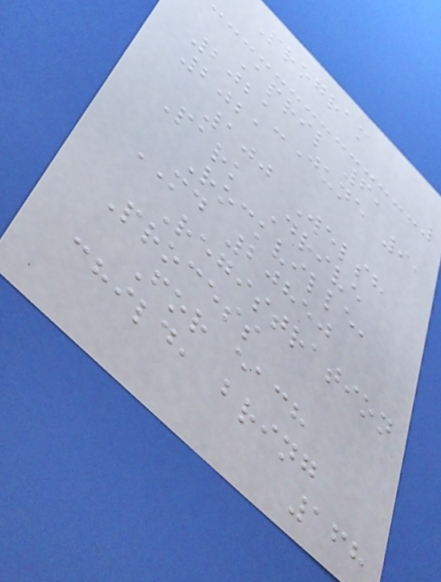Program
April 6,
2021-June 9,
2021
100 Welsh
Park Drive
Rockville,
MD 20850
Registration
Process
For each
child, bring
168
